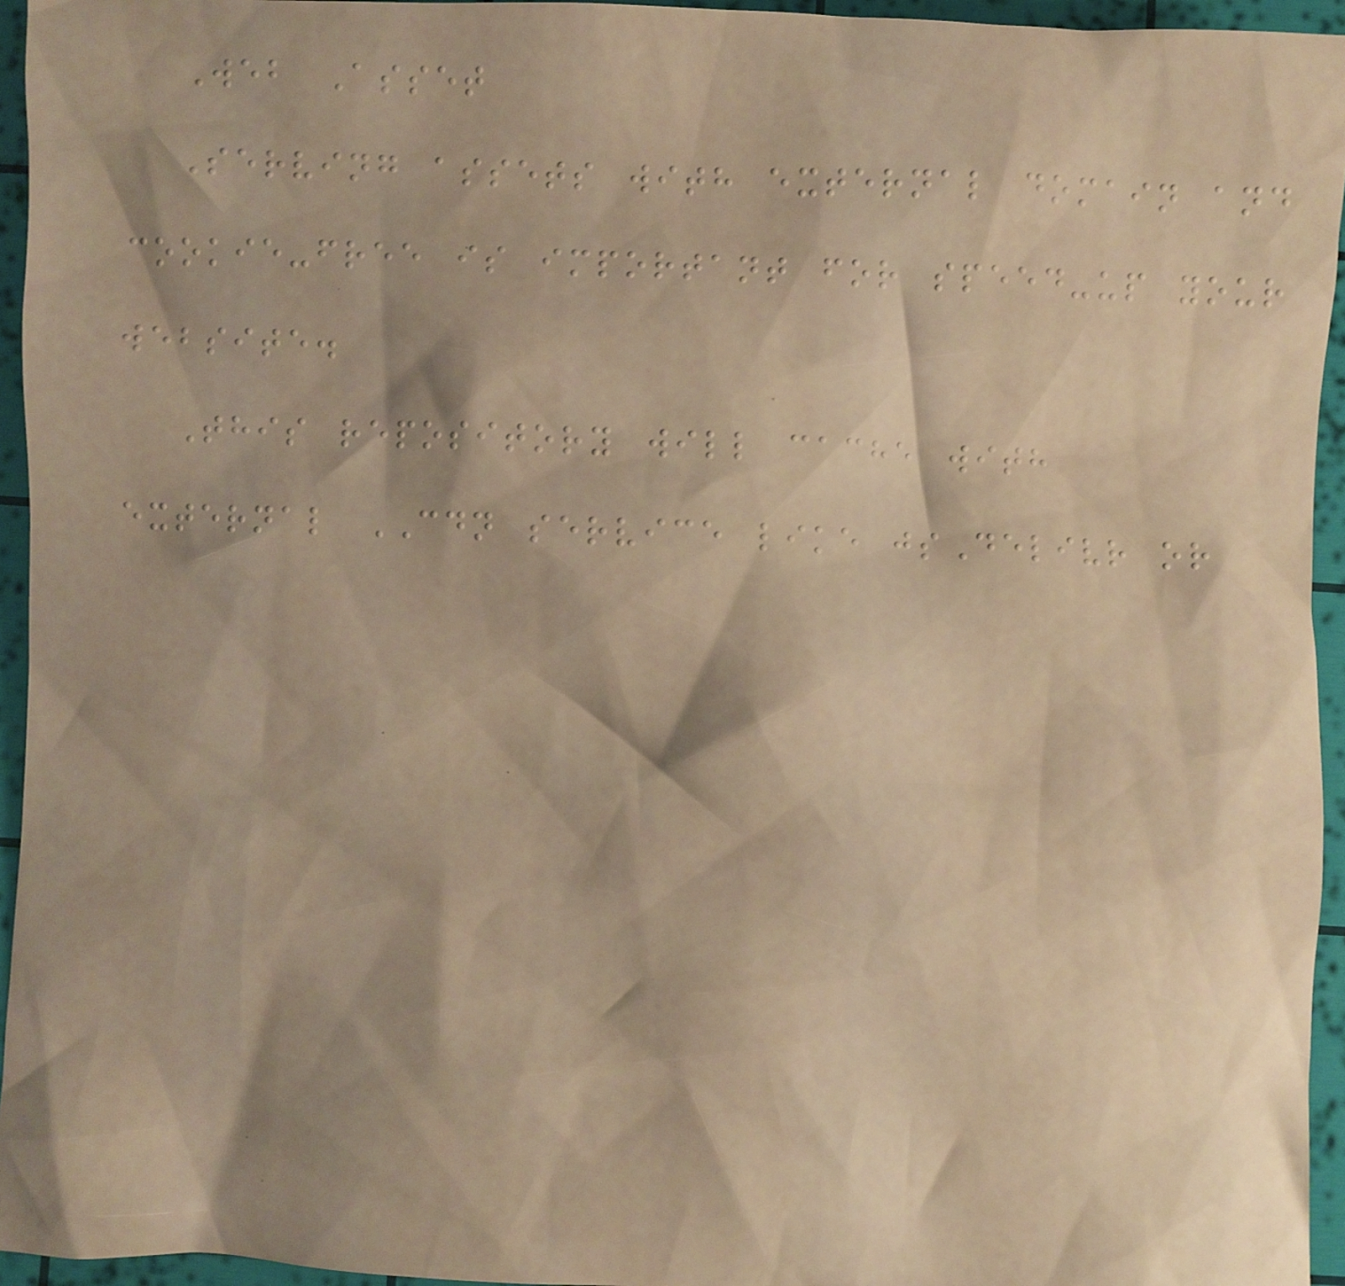Web Asset
Serving assets with external domain and
cookie-free is important for speed-up your
website.
This repository will cache with
external CDN service like jsDelivr or
